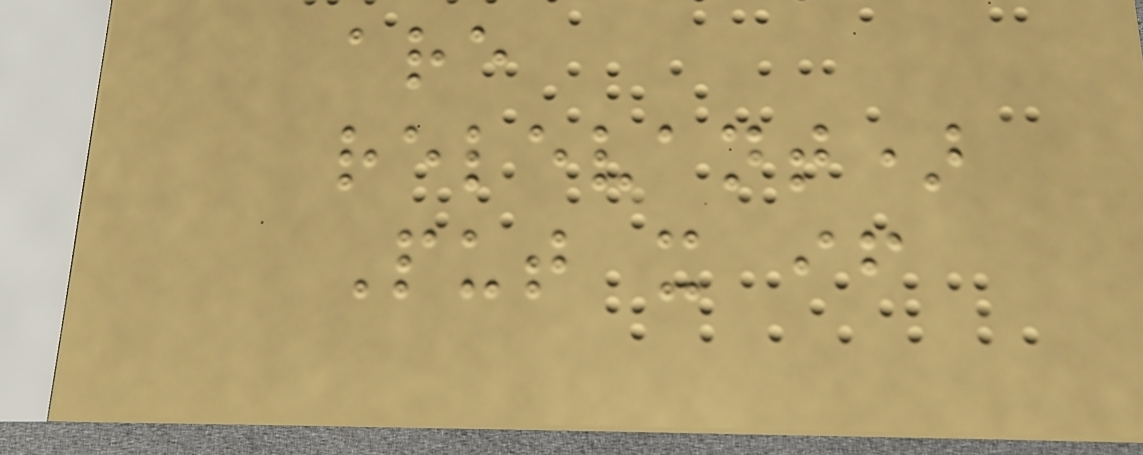are
relevant)
Put x if
